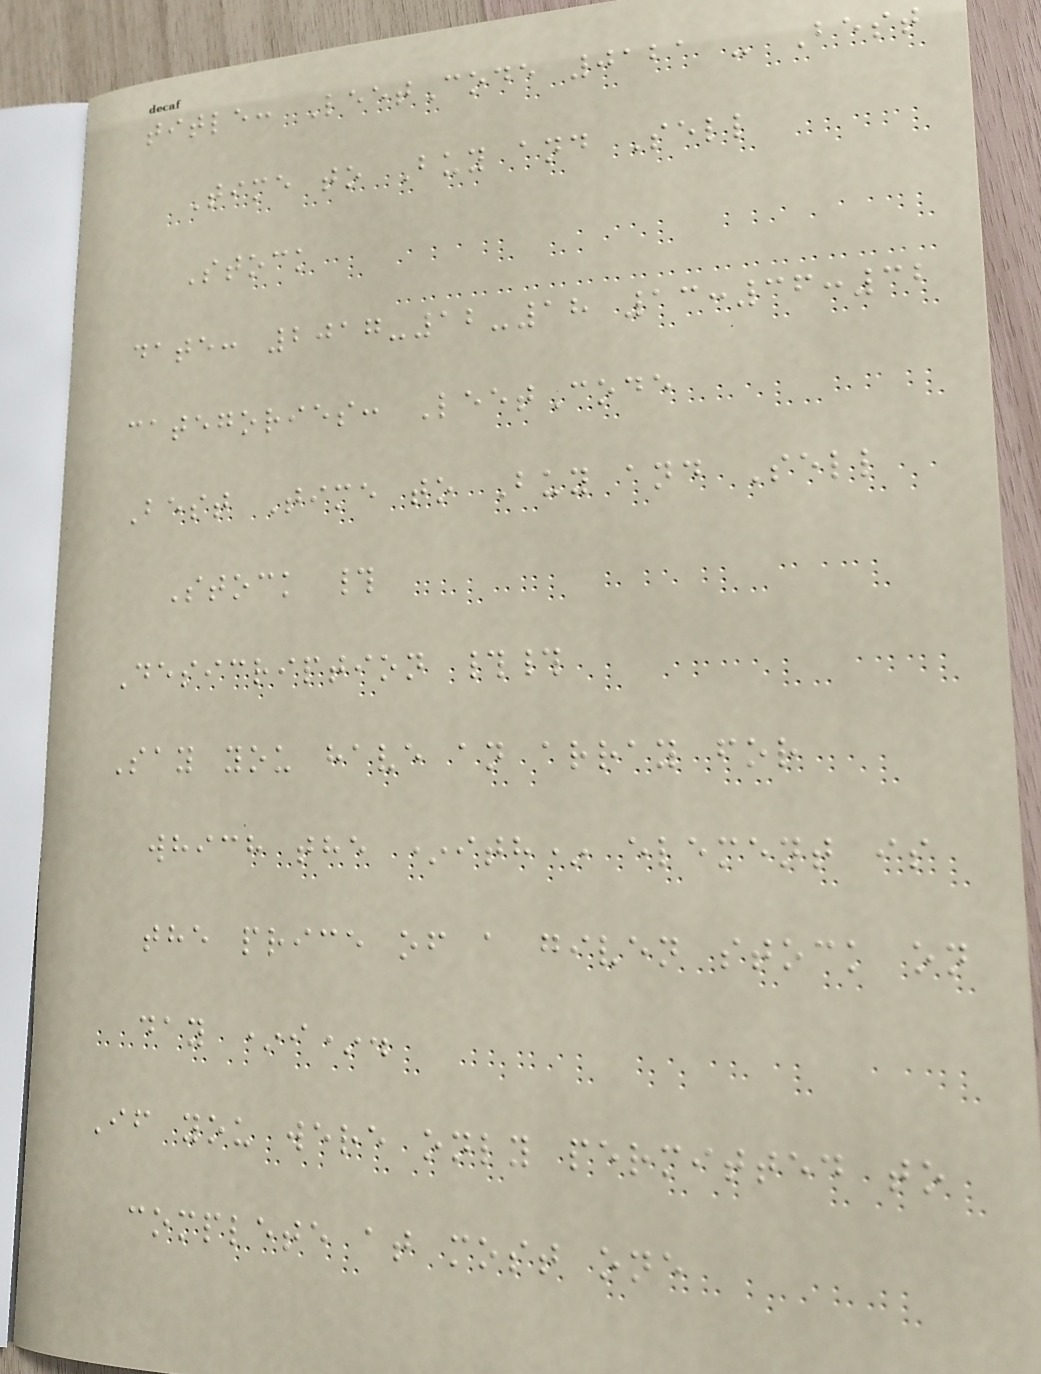title: LeetCode 0121 - Best
Time to Buy and Sell
Stock
date: 2017-12-18 13:36:32
categories: LeetCode
Best Time to Buy and Sell
Stock #
Desicription ##
Say you have an array for
which the *ith* element is
the price of a given stock on
day *i*.
If you were only permitted to
complete at most one
